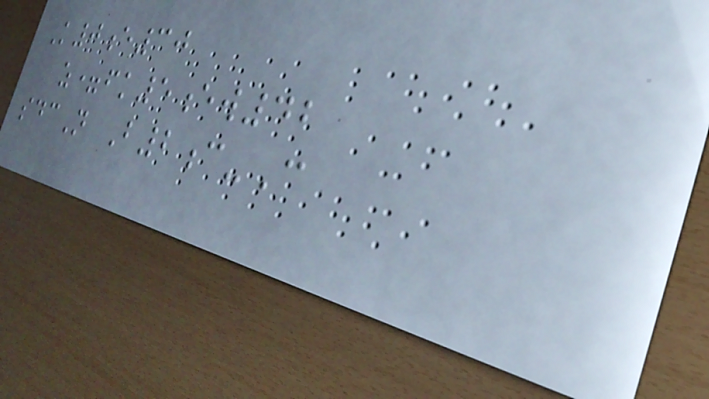K0e30
z=fk5ew42
sdcN B2c-C
